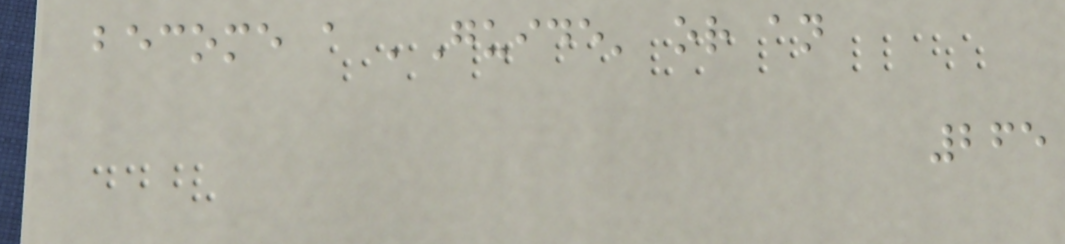become a 'Guide' or an
265
